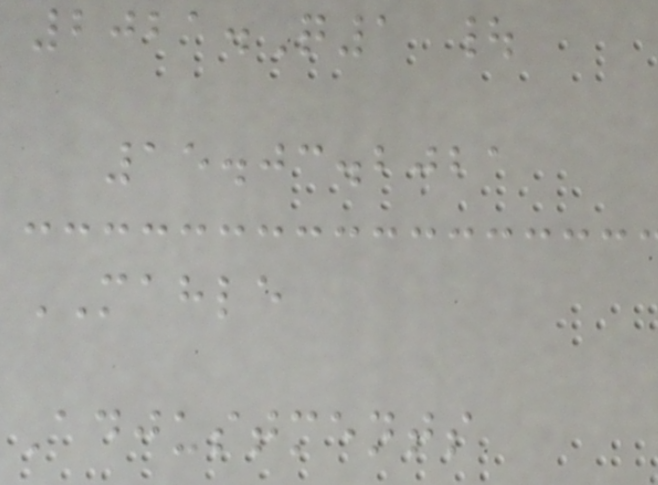2021.Q1 |
15.03.2021
MAHLE
Adjustments
